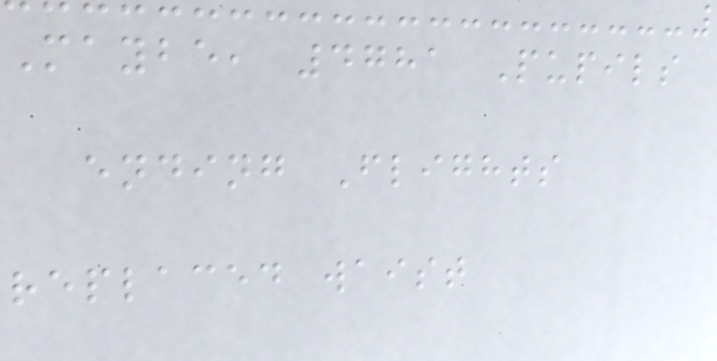Maybe, 4781 Pupils
ending Flights
replaced waist
